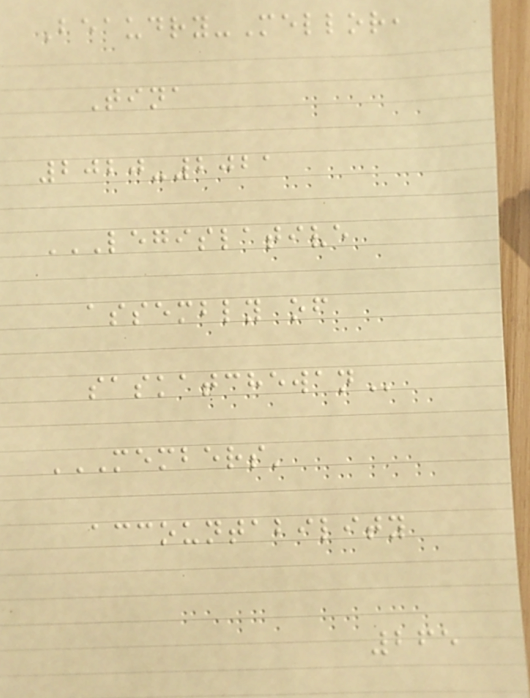Beaudry-Mellor,
Tina
2020-2021
LEGISLATIVE
ASSEMBLY OF
SASKATCHEWAN
MEMBERS'
ACCOUNTABILITY
265
